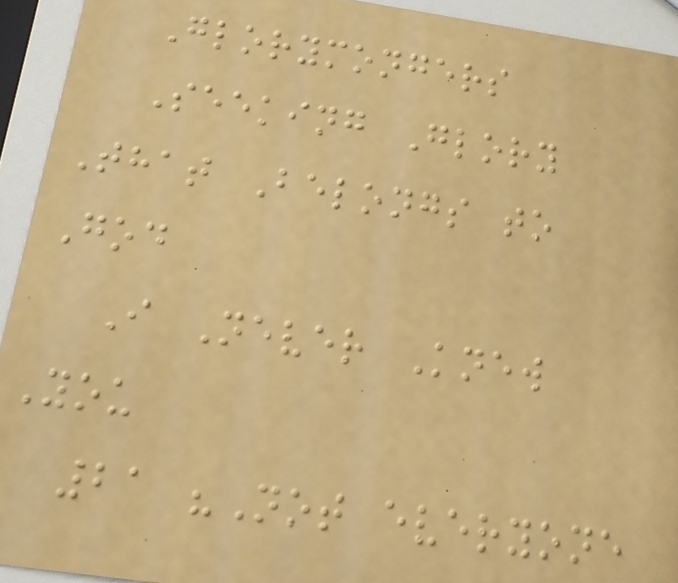Glorymongers
Seeking Glory
That Belongs to
God
I Never Knew
You
21 "Not everyone
